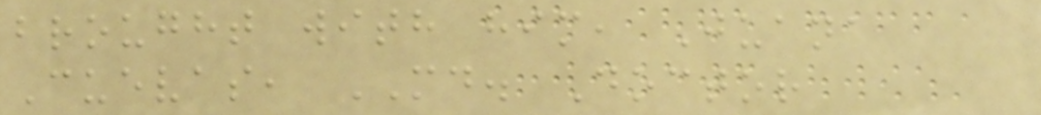brought with him, Juana
Cuevas, MD. Doctor
